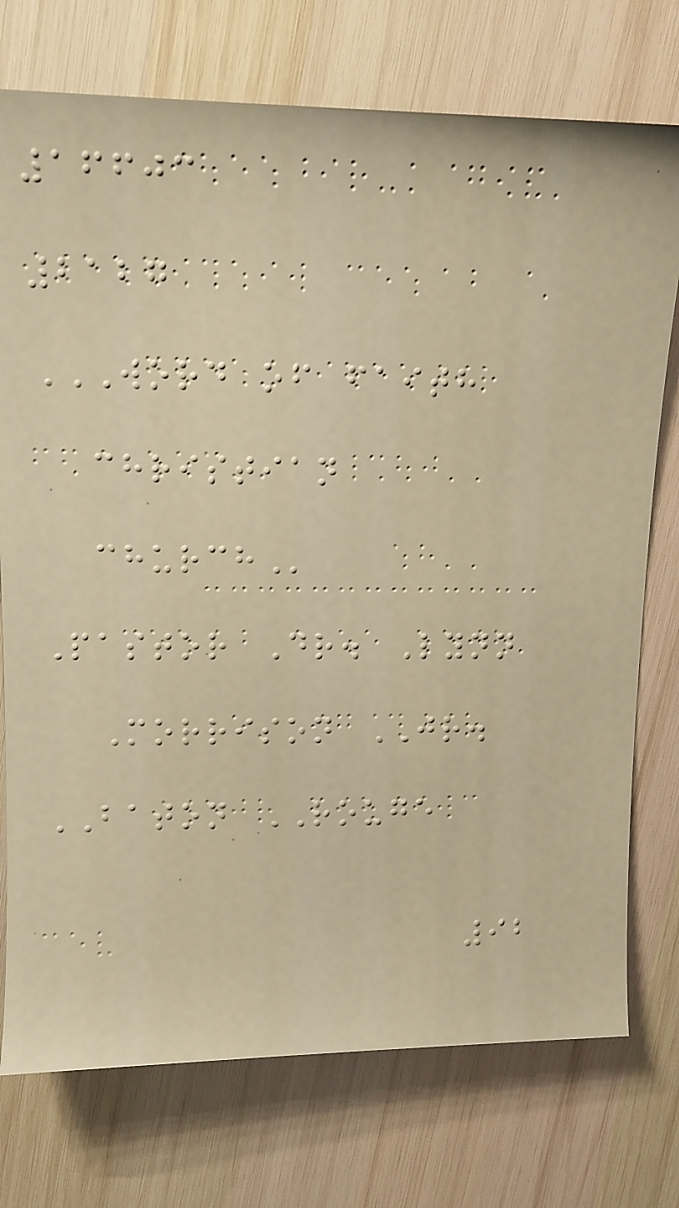16603
2127
WORD OF FAITH
CHRISTIAN
CHURCH
Pastor Dr. Lynn
Morrison JR.
BATON ROUGE
92
